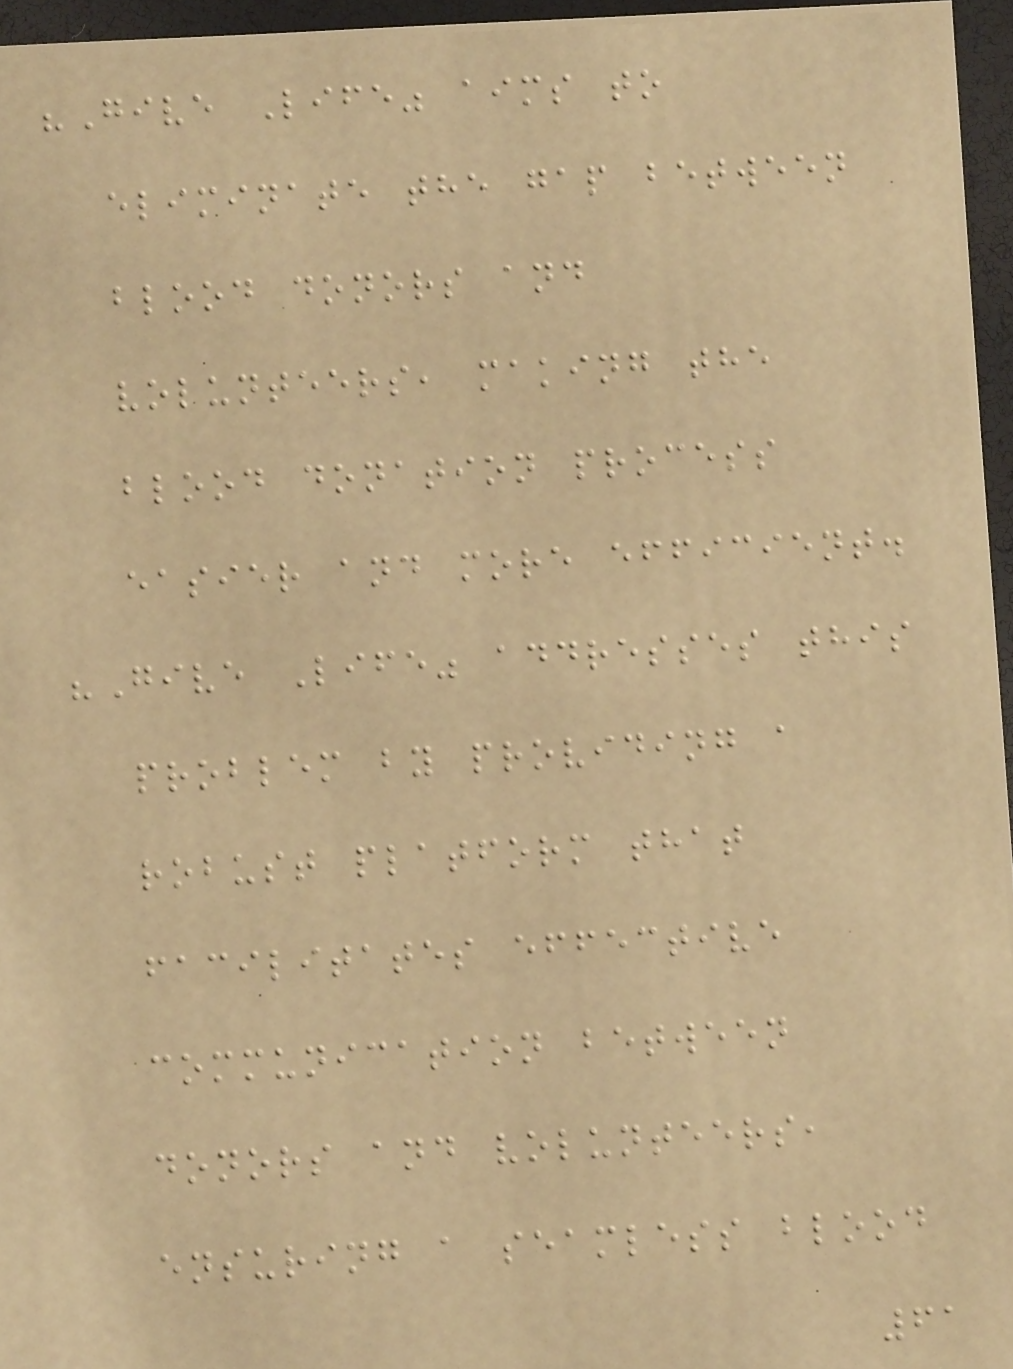"Give Life" aims to
eliminate the gap between
blood donors and
volunteers, making the
blood donation process
easier and more efficient.
"Give Life" addresses this
problem by providing a
robust platform that
facilitates effective
communication between
donors and volunteers,
ensuring a seamless blood
61
